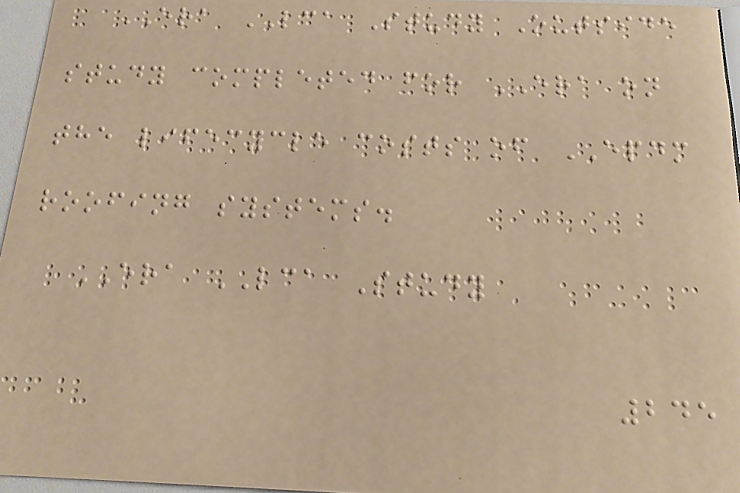ERA LCA Study Outside
study completed for ERA on
the lifecycle costs of EPDM
roofing systems.
ERA LCA Study
245
